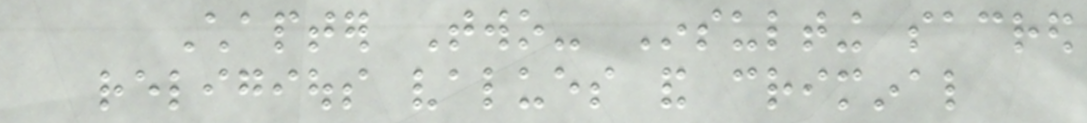Chapter Two- Insulting sacred
religious values and criminal
